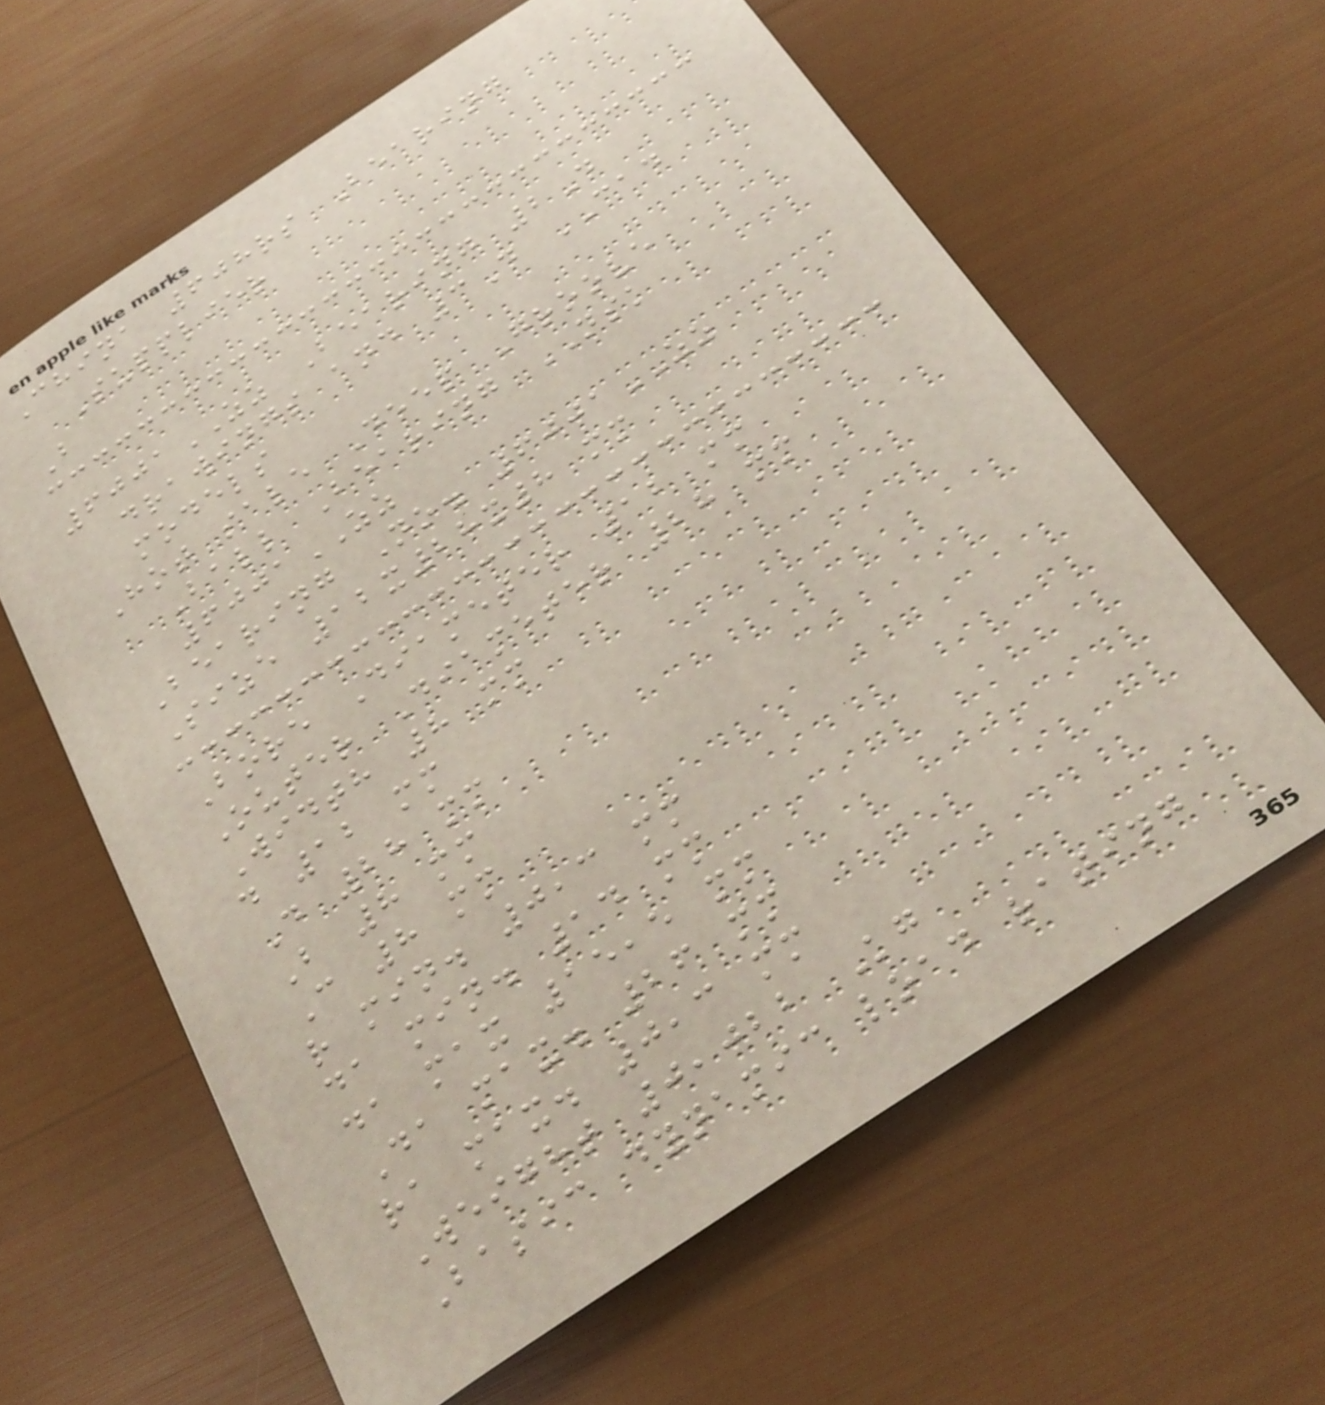China 608rs Bearing
Supplier
B
6001ZZ Bearing 2D
drawings and 3D CAD
models
Hot sale Deep Groove
Ball Bearing NSK
6001ZZ
Bearing No. 6001ZZ
Size 12x28x8 mm
Bore Diameter 12 mm
Outer Diameter 28 mm
Width 8 mm
d 12 mm
D 28 mm
B 8 mm
C 8 mm
r min. 0,3 mm
da min. 14 mm
da max 15,5 mm
Da max. 26 mm
ra max. 0,3 mm
Weight 0,022 Kg
Basic dynamic load rating
